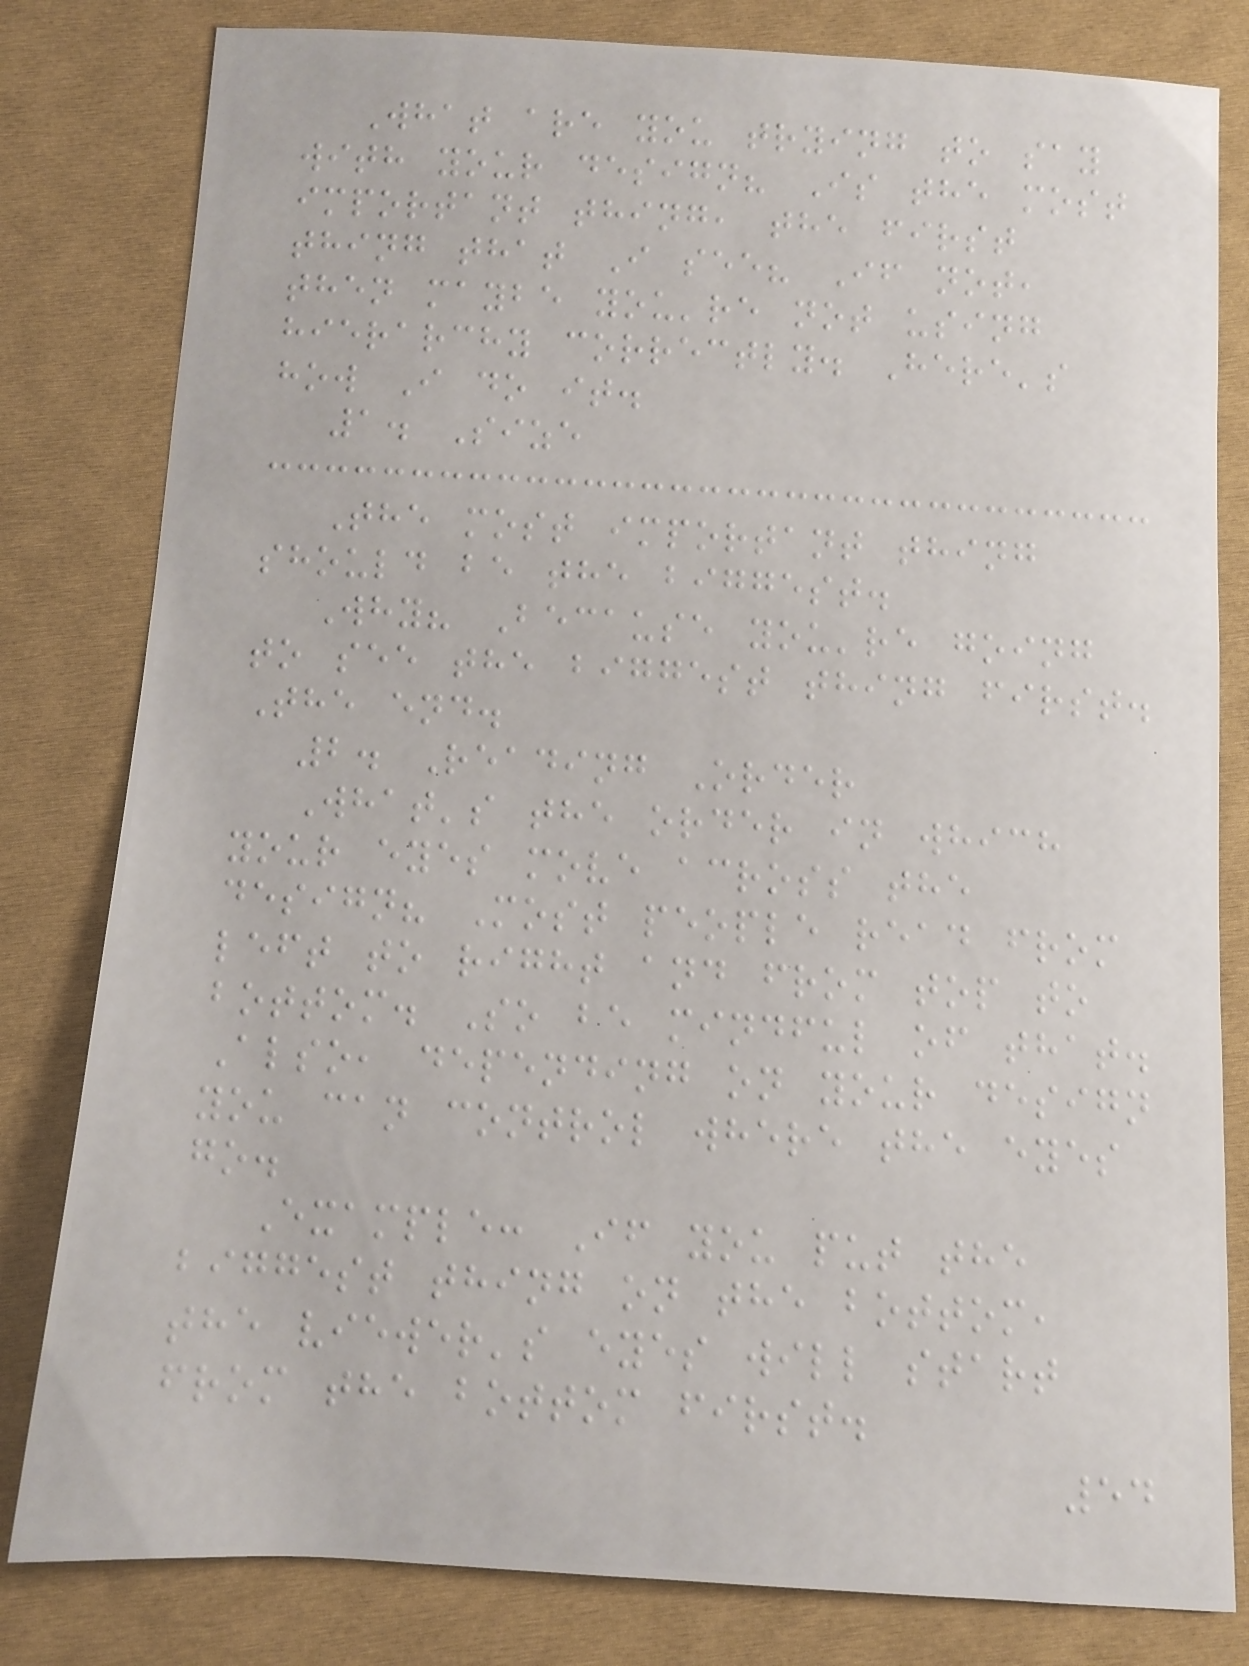What are you trying to say
with your design? Is the most
important thing, the first
thing that I see? If not,
then maybe you're not using
hierarchy correctly. Here's
how I do it.
1. Size
The most important thing
should be the biggest.
Why? Because you're going
to see the biggest thing first.
The end.
2. Reading Order
What's the order in which
your eyes move across the
design? Most people read from
left to right and from top to
bottom. So be mindful of that.
Also, depending on your design
you can control where the eyes
go.
Example: If you put the
biggest thing on the bottom,
the viewer's eyes will start
from the bottom first.
54
